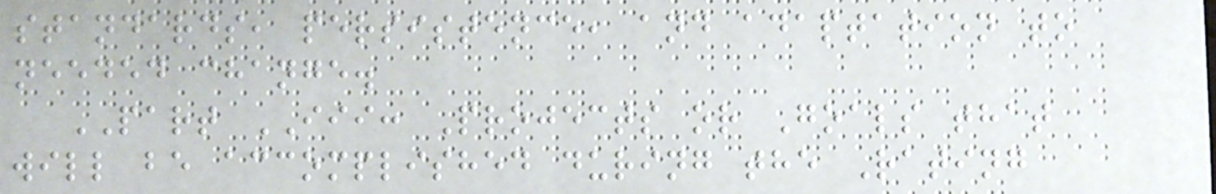standards, persistence, and adaptation to
needed change.
PART III: Projects or Goals that
will be accomplished during the Rating
